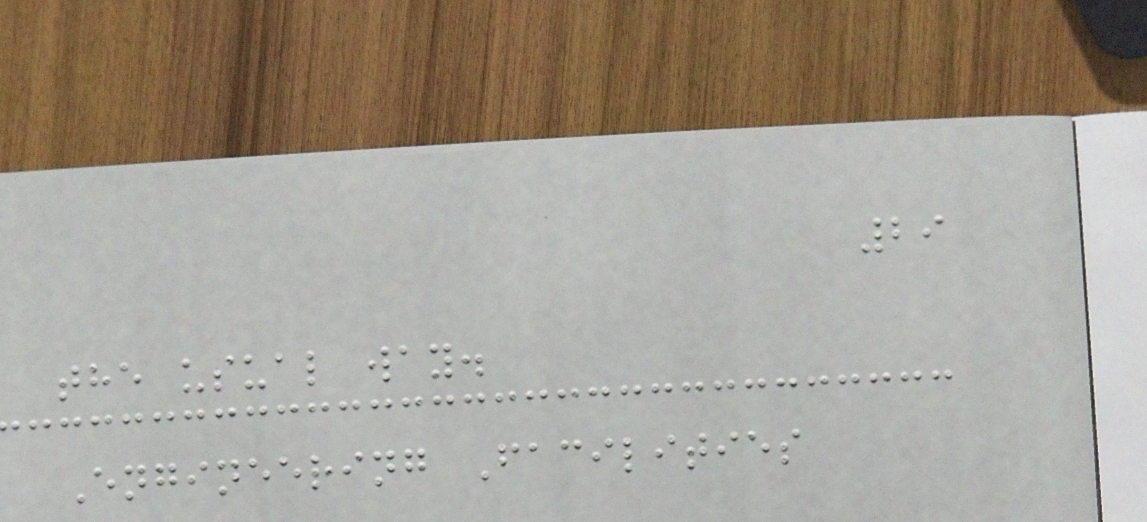29
the usual way.
Engineering Facilities
